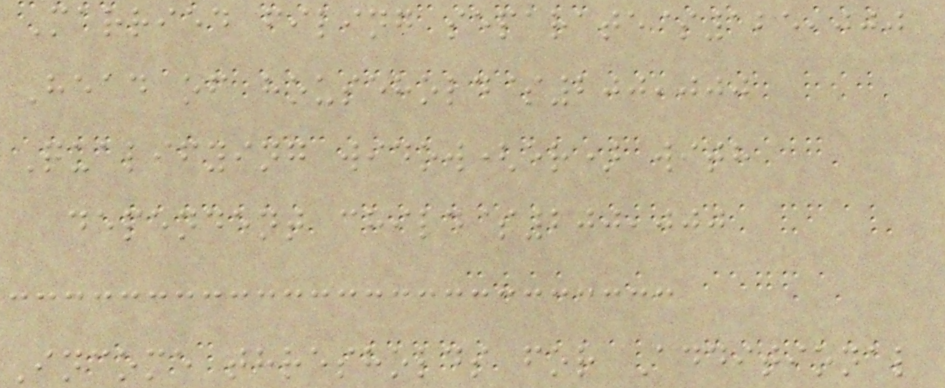Married filing separate$125,000
Head of household$200,000
Qualifying widow(er) with
dependent child$200,000
Income thresholds for Additional
